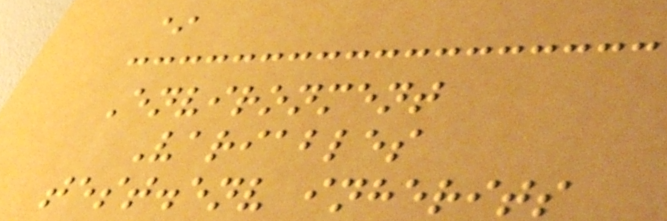*
Environment
Variables
test.env inherits
